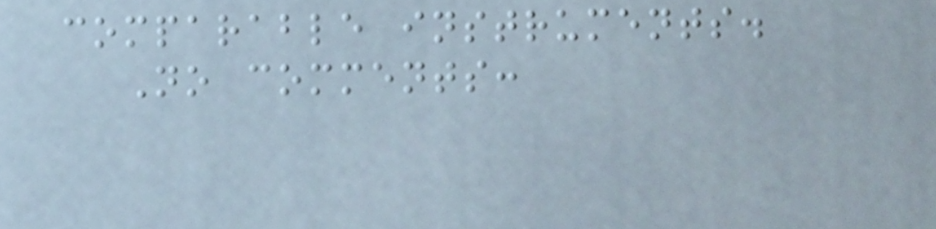comparable instruments.
No comments:
